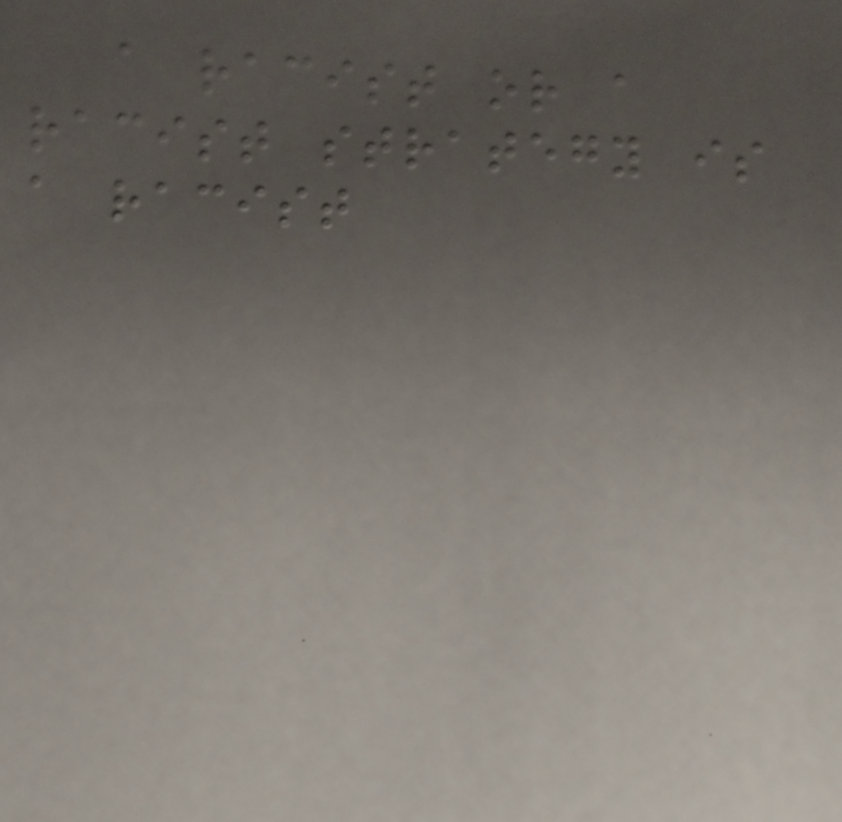a racist or a
racist strategy is
a racist
